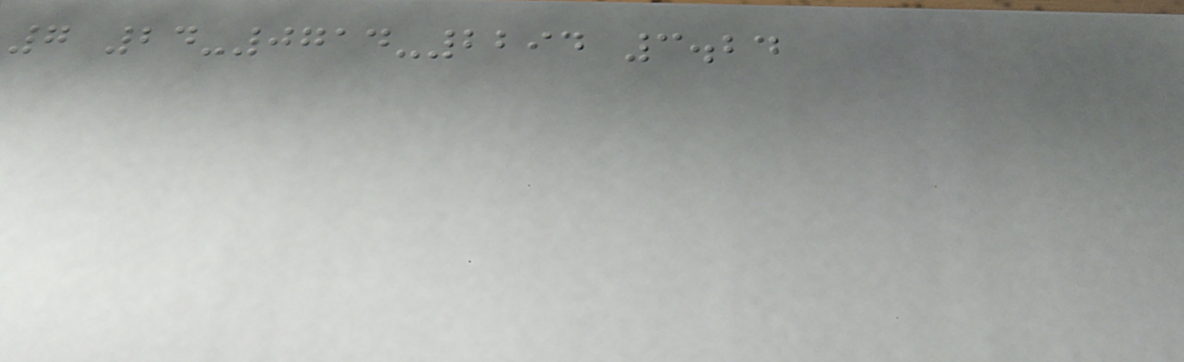7 24-0714-2294 3.24
